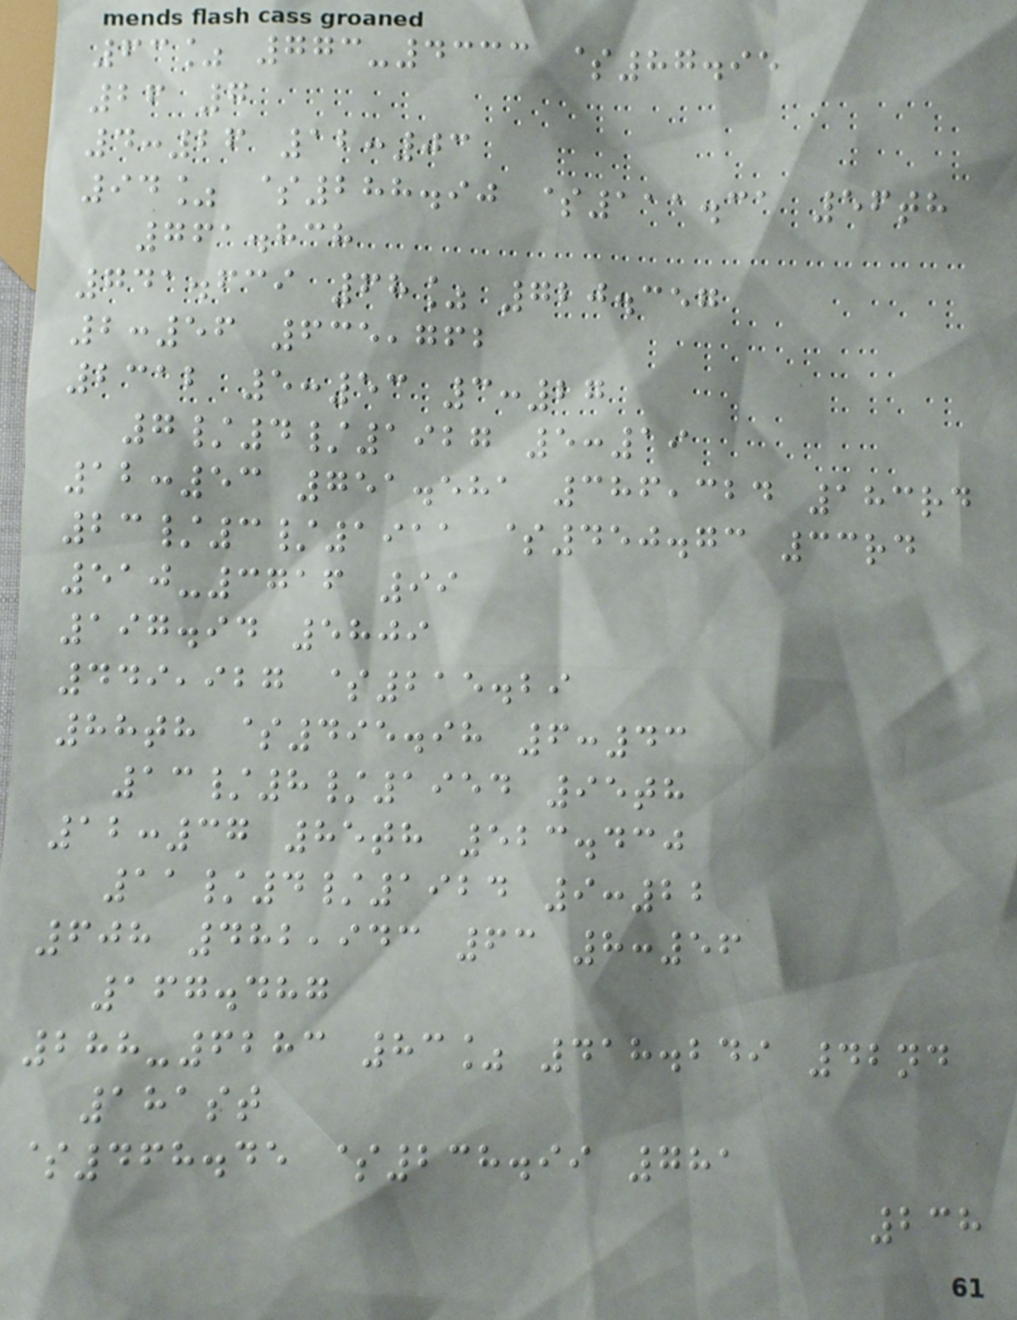63% 773-4333 $87.95
26 7
4:26 12:03
94% $288.90 $111.31 56th
761.838
741.639 68% 720.357
2:56 635,762
2312 5:53 3:27
7/4/1927 5:19
12:53 751.581 386,324 183rd
23/3/1911 $450.73 33rd
510-3716 99
197.94 5809
449,927 $215.29
88th $495.98 6:43
13/8/1954 95th
12:37 85th 523.430
11/4/1924 9:22
608 482,943 63 8:56
167.487
288-6283 83% 418.249 42nd
181st
$468.45 $238.99 781
238
